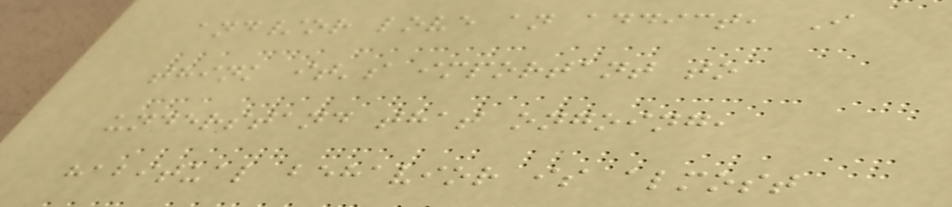and/or love an addict, I
think it's important to
understand that ongoing,
habitual behavior is almost
